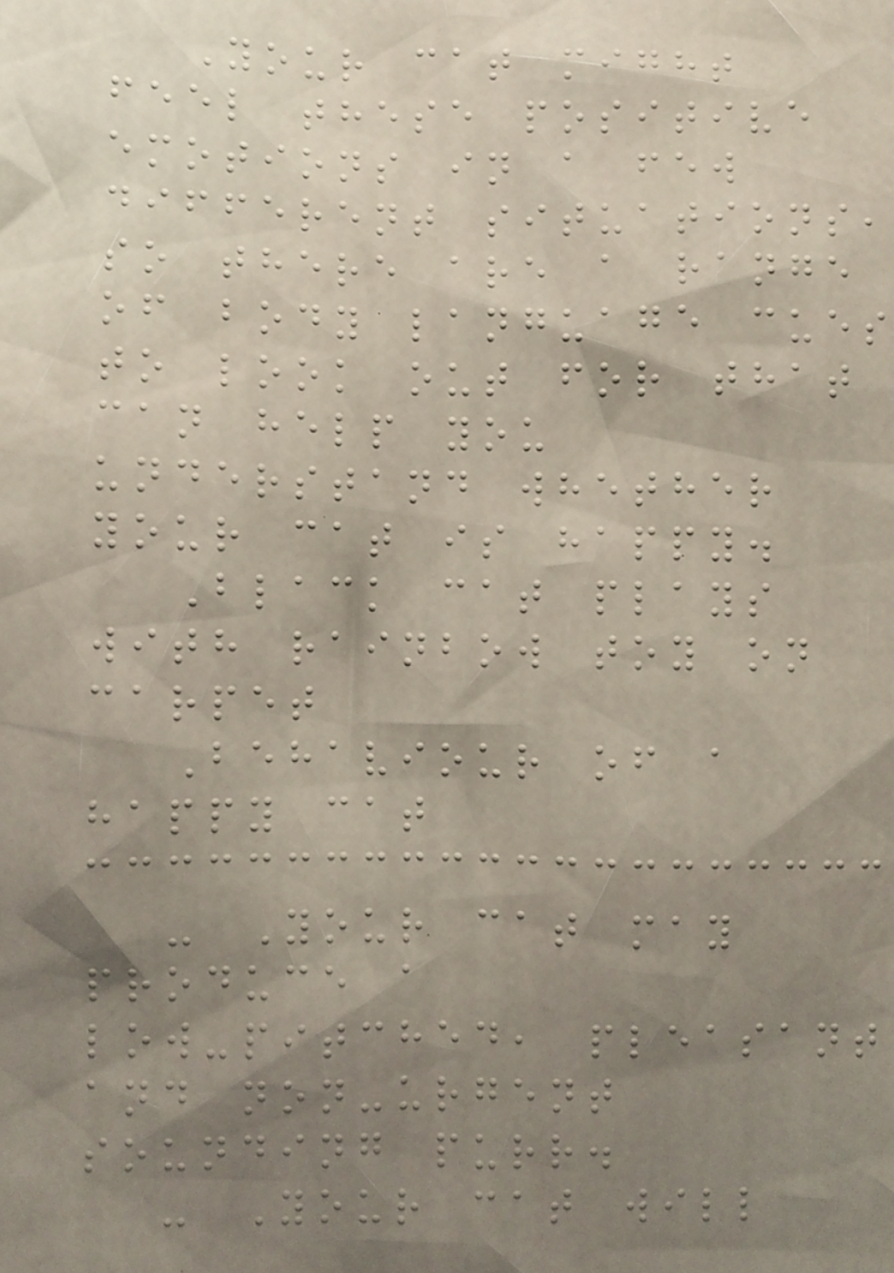Your cat might
feel these positive
emotions in a few
different situations,
so there are a range
of body language cues
to look out for that
can help you
understand whether
your cat is happy.
Black cat plays
with rainbow toy on
carpet
Behaviour of a
happy cat
- Your cat may
produce a
low-pitched, pleasant
and non-urgent
sounding purr.
- Your cat will
